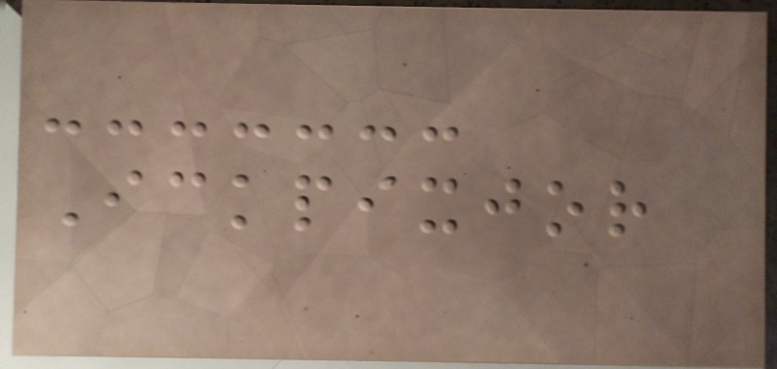Ickpixjor
